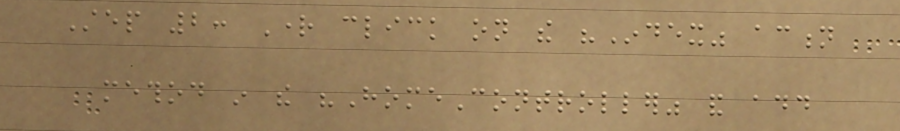Step 2: Right click on the "Index" action
method in the "HomeController" and add
